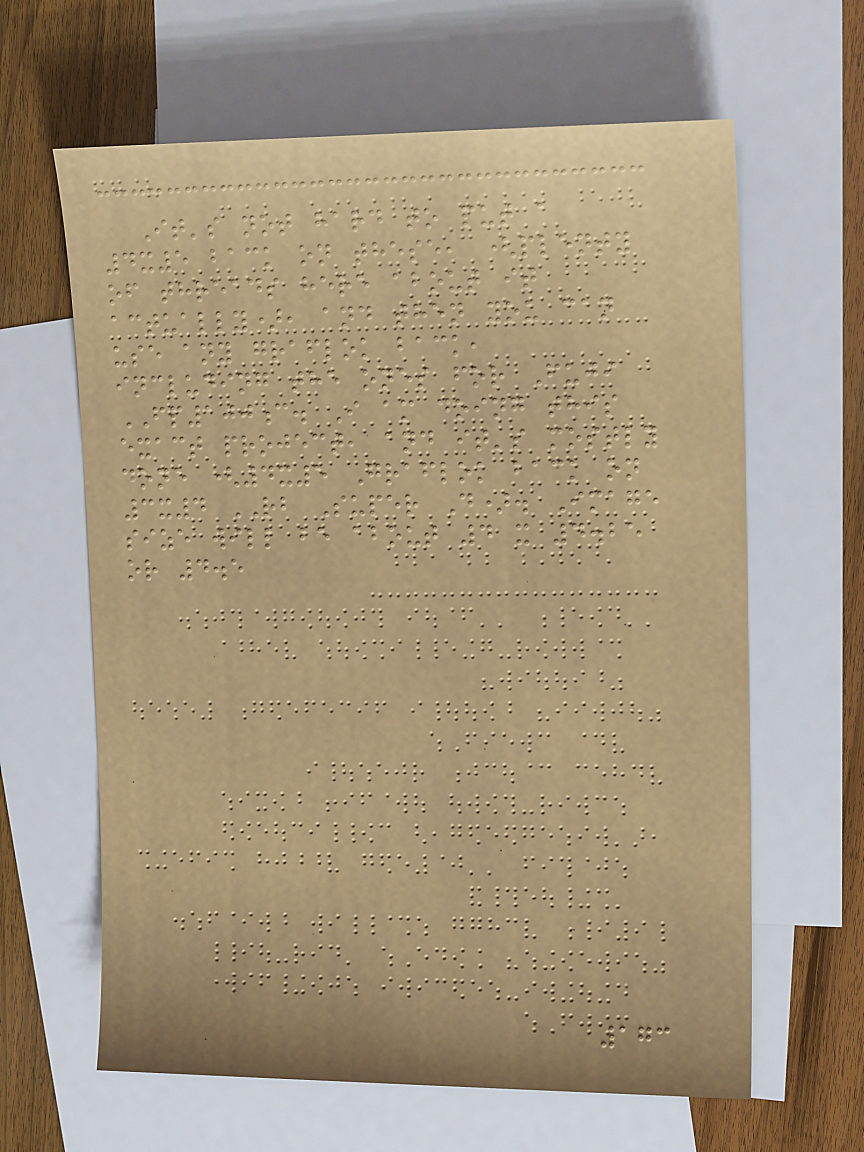It's not hard to put a
4x5 back on these, (plenty
of threads here about it
actually), and then you can
use any graflok back,
including the ones for Fuji
FP100c. I am doing this
exact project, and it's mostly
done (4x5 Graflok back on
3x4 RB Super D). Image
size will be about 4 x 4.25
or 4.5
173
